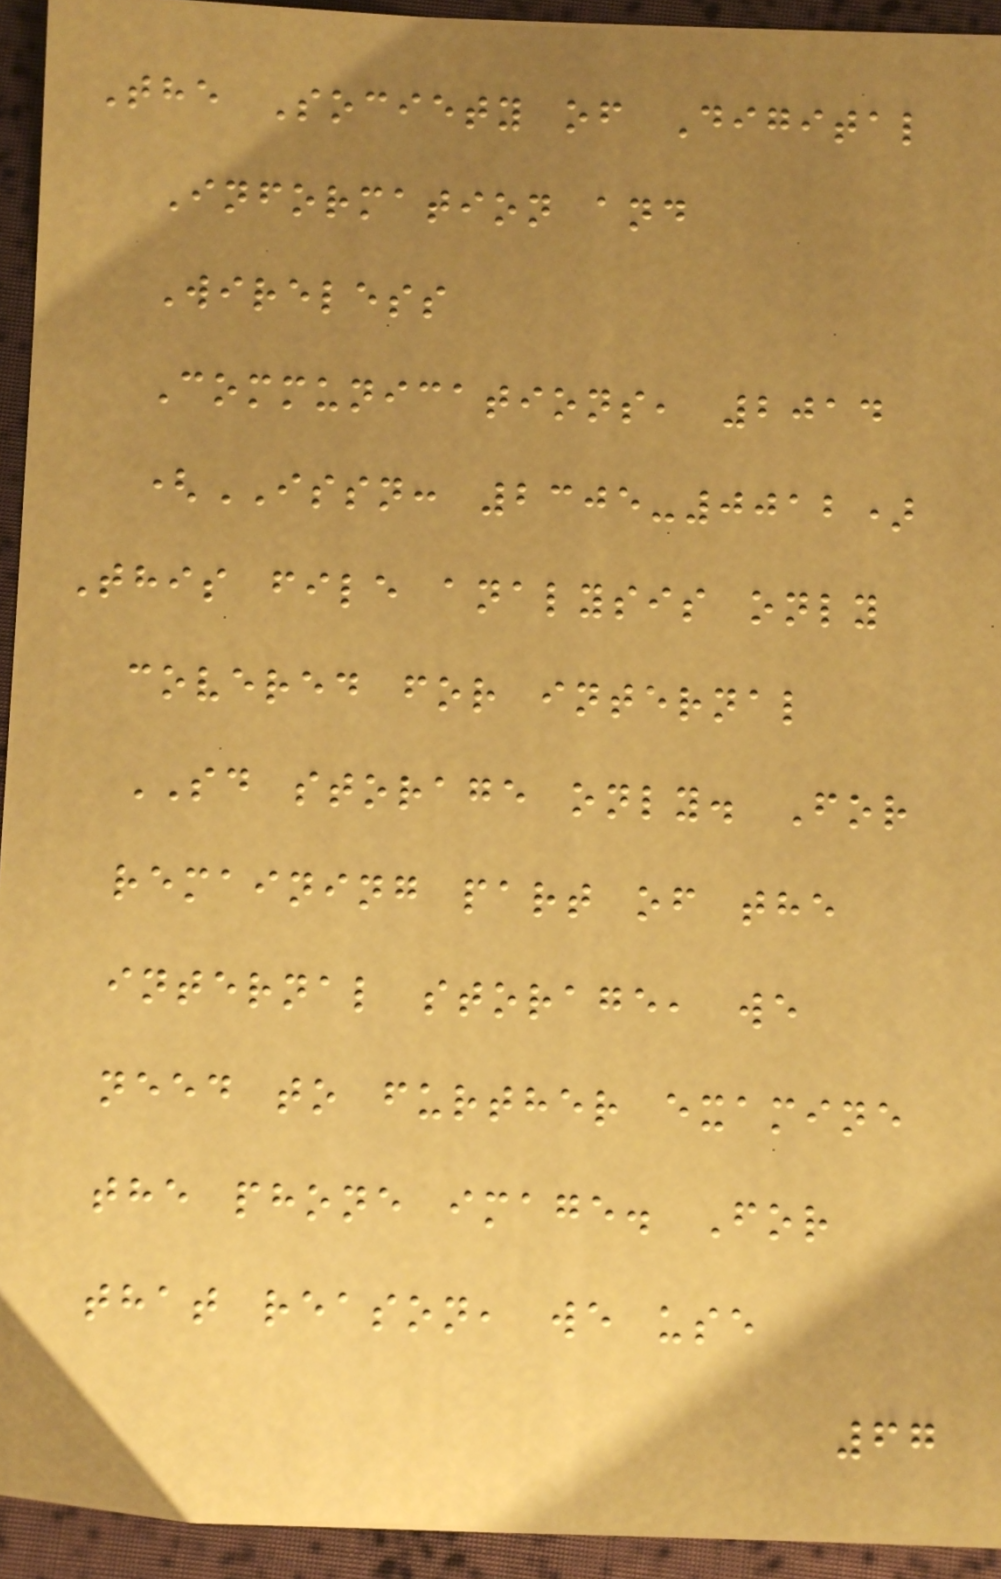The Society of Digital
Information and
Wireless
Communications, 2014
(ISSN: 2305-0012)
This file analysis only
covered for internal
SD storage only. For
remaining part of the
internal storage, we
need to further examine
the phone image. For
that reason, we use
67
